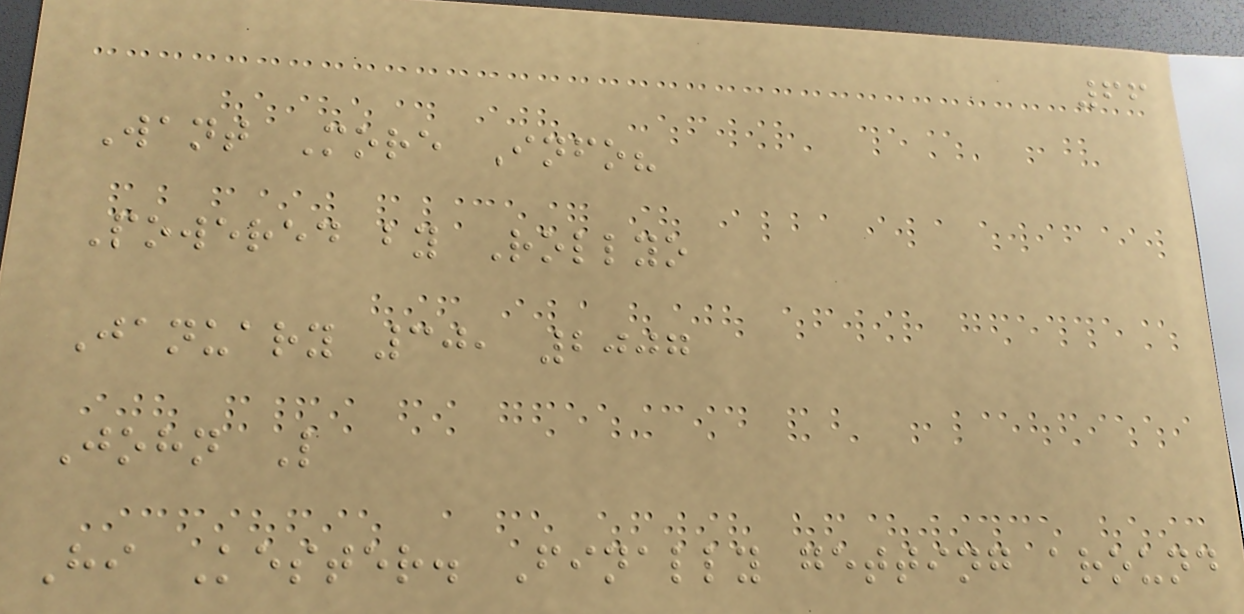66
Want More Info?
Powered by Rollyo
January 30, 2007
John L
Hi Kester. Finally getting around
